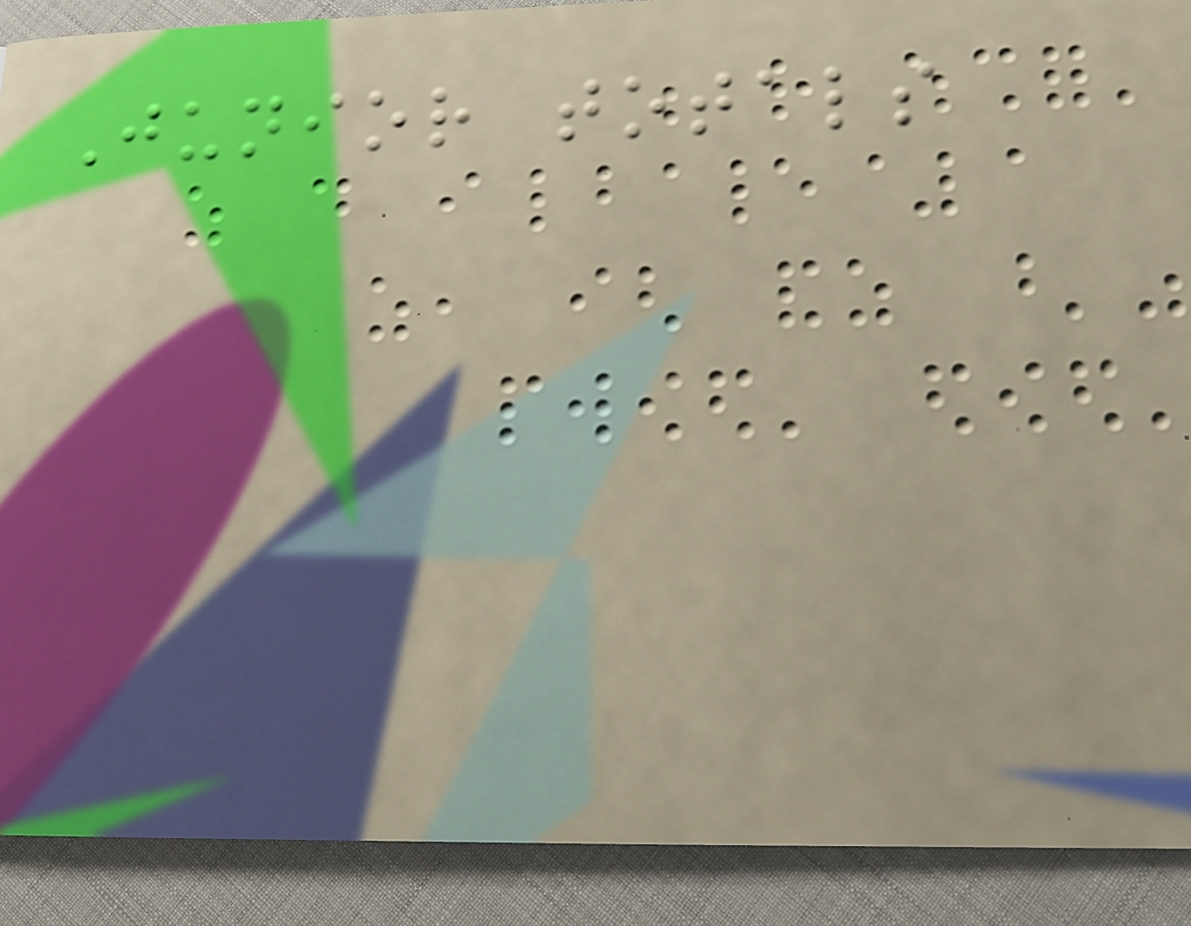Junior totals
